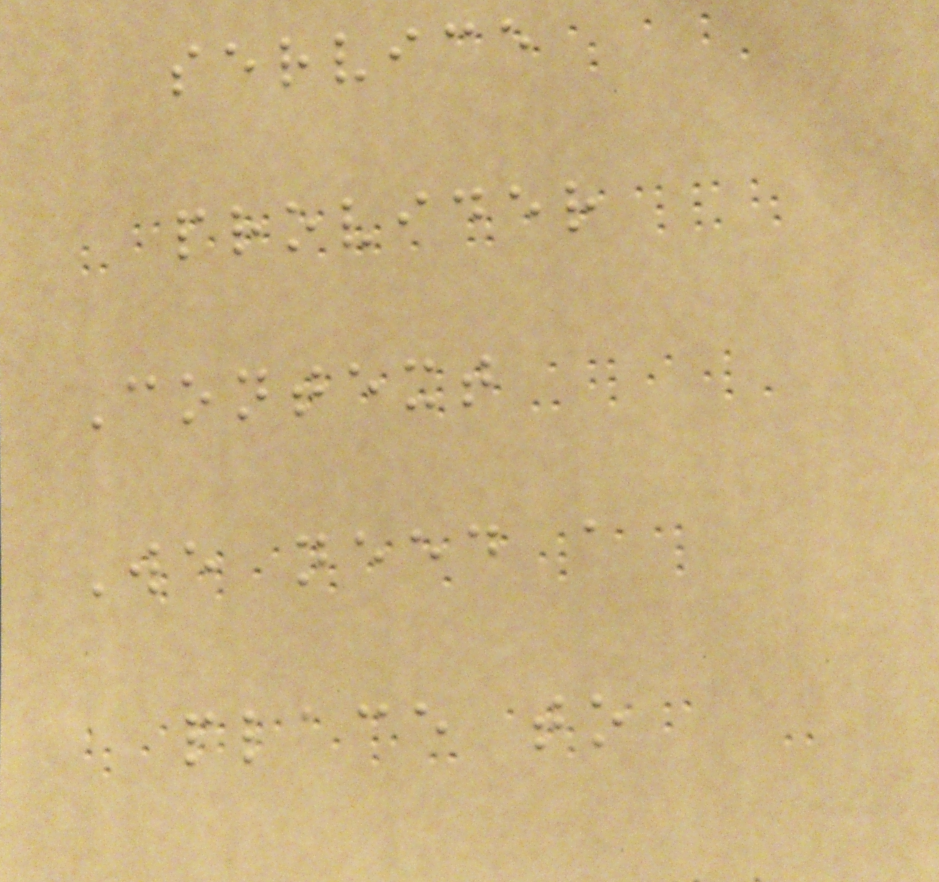service
provider
Context
We need a
place to
